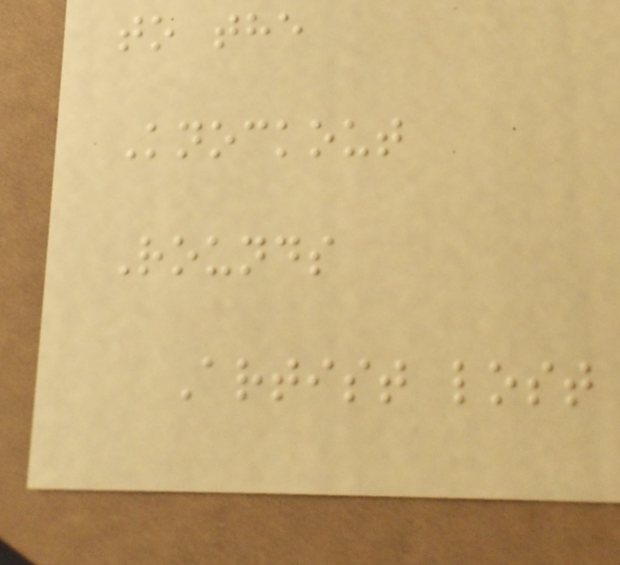to the
Knockout
Rounds
Artist lost
